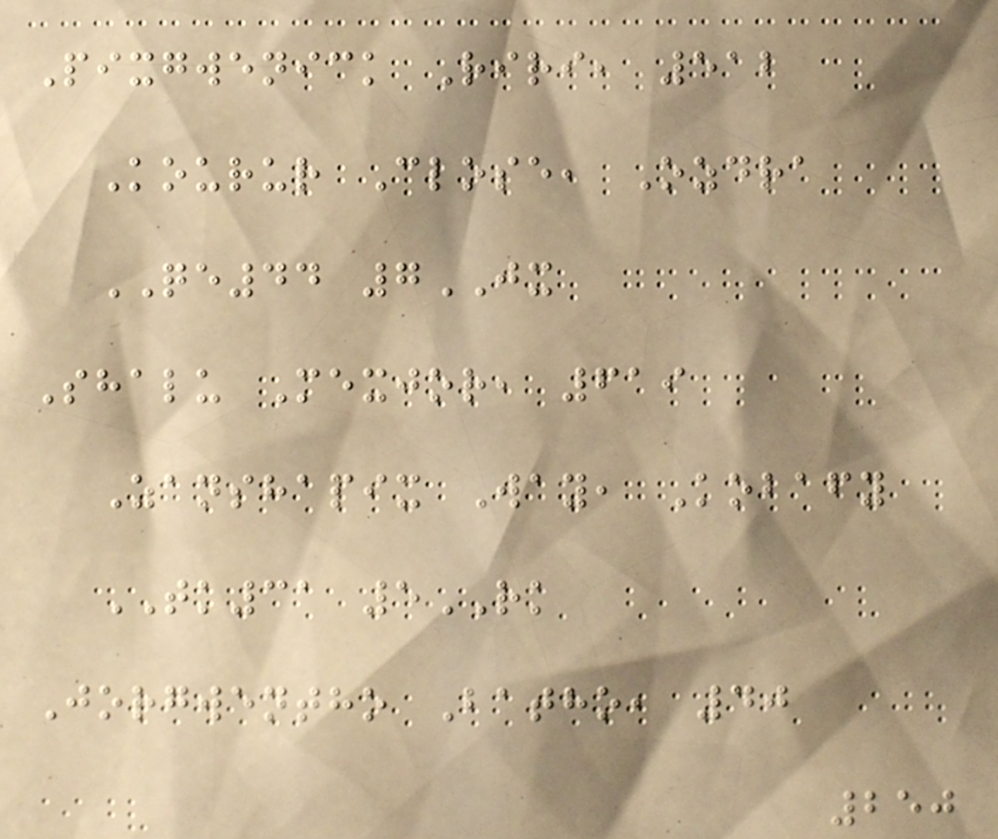Pixgwenick Riri, 512
Kourur Close, Ozdra
QE44 7JX
Shalu Mexjor, 619
Zanshapix Way, Kobafy
TK31 5RK
Jorgwentho Batho, 40
250
